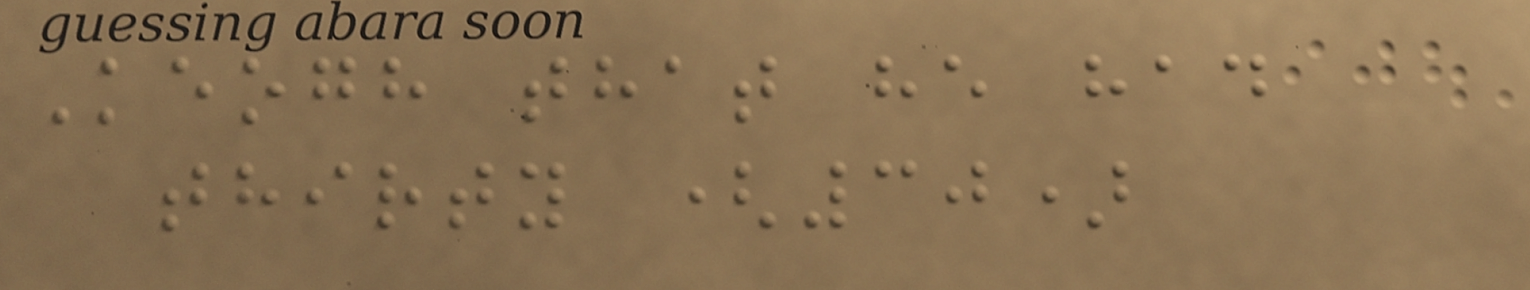Keogh that he had
thirty (30)
